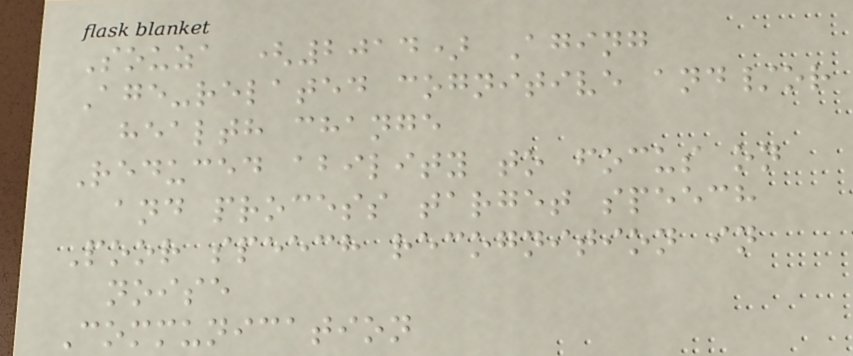Souza (2014) Aging
Age-related cognitive and/or
health change
Reduced ability to focus on
and process target speech
Poor speech recognition in
noise
Communication
